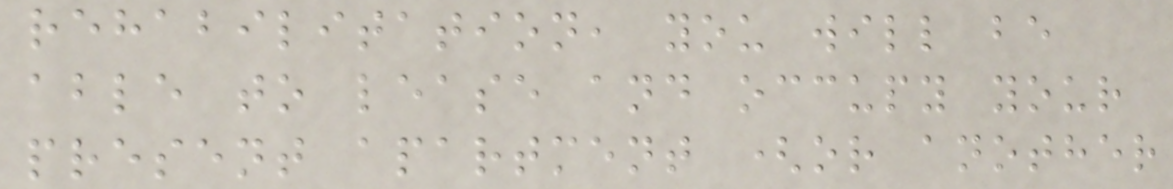rehabilitation, you will be
able to lease and occupy your
present apartment (or another
